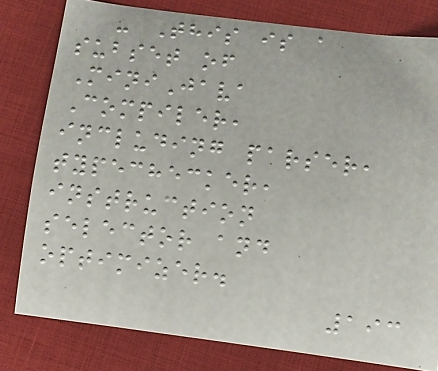- This is a
subset of
MiniJava
Compiler,
including parser,
typechecker,
instruction
selector and
optimizer.
193
